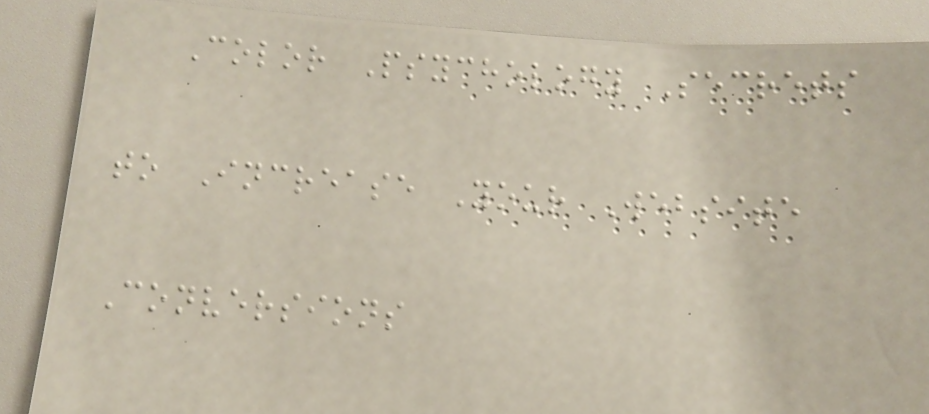Color Psychology Secrets
to Increase Your Website
Conversions
